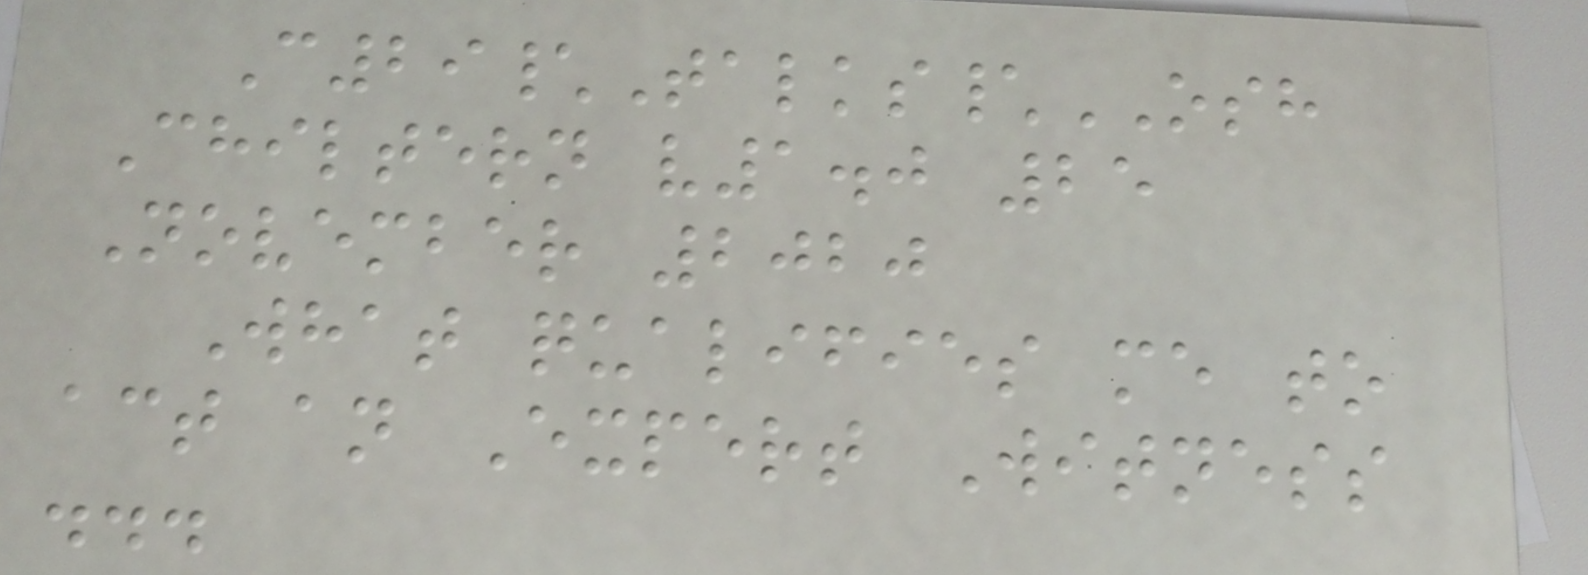C29\Talks\OSH
Chiltern v1.0 25
November 2020
What qualifies me to
act an Expert Witness
...
